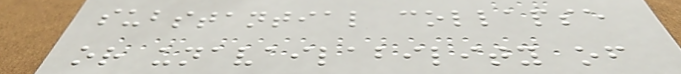substantial collapse
or unavailability of
